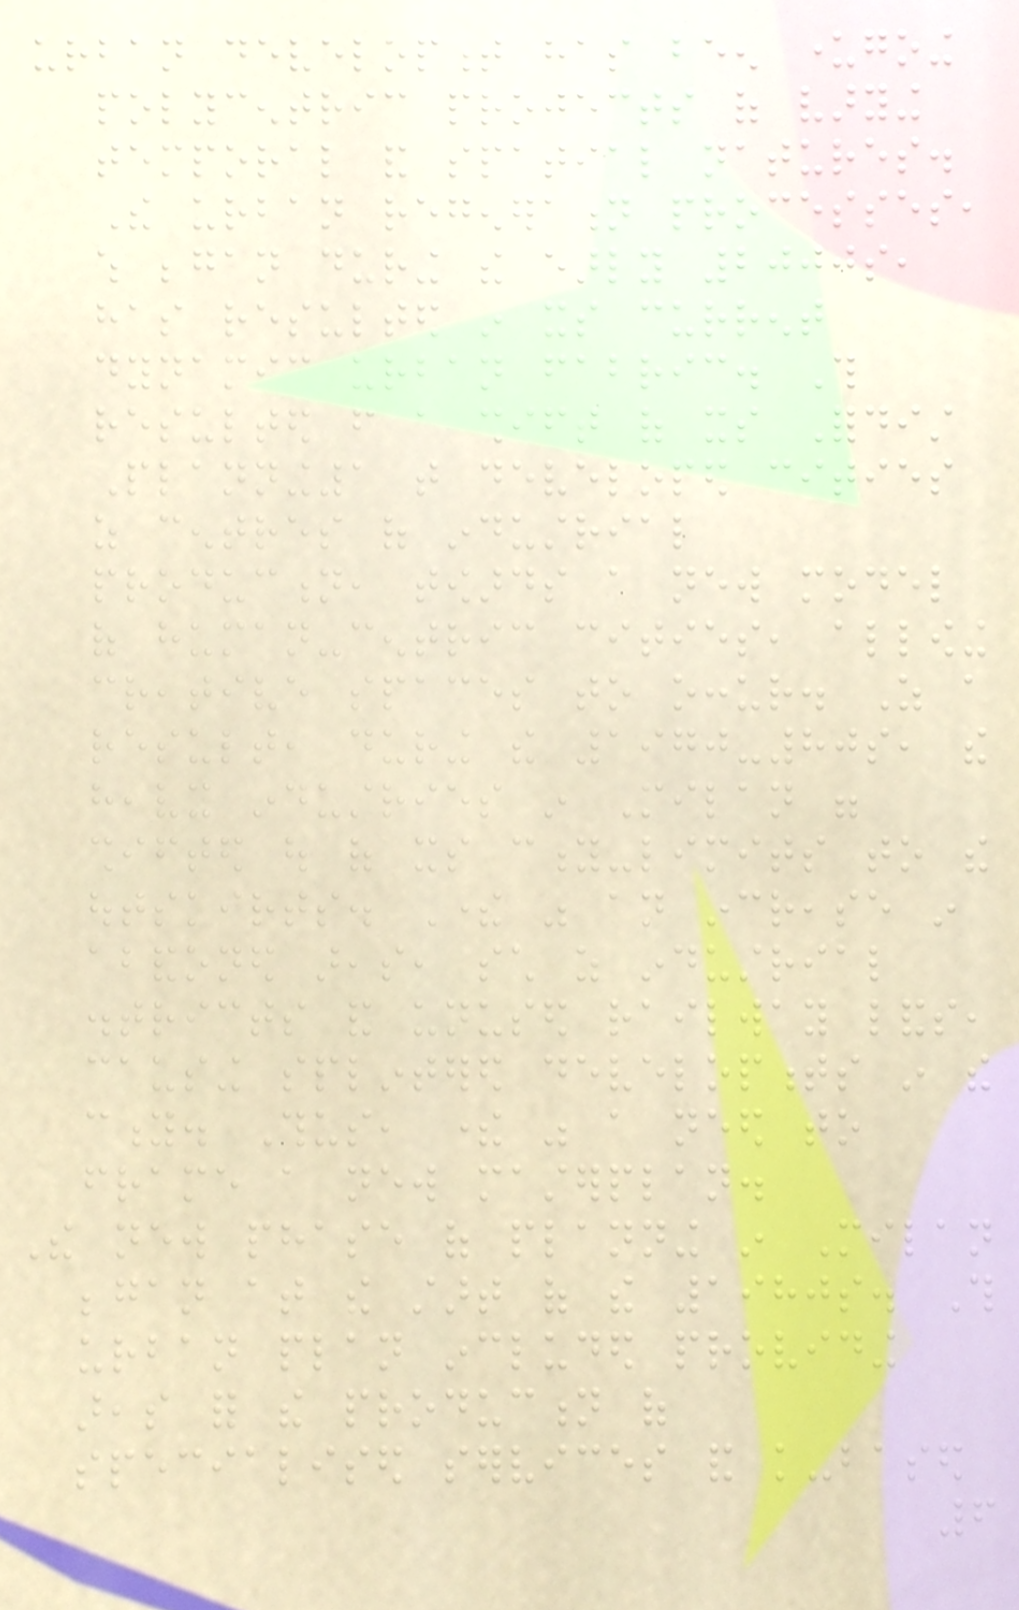urban development has been undergoing
polycentric projects of varying
temporal and spatial natures.
The urban regeneration processes,
which began during the early 2000s,
has resulted in its current
dynamic urban fabric. This
resulted from a shift of its Fordist
Planning1 that developed cities
as centres of industrial
production, towards a new model
of human-centric cities, allowing
creative spaces to occur. As a
result, during the 1970-80s, the
heavy industries in Milan were
shifted out of its city-limits to the
outskirts. There was an increase in
abandoned areas, such as industrial
districts and unused railway lands,
causing splintered developments in the
city. Thus, there was a need to
frame a new masterplan.
The new phase of planning in Milan
began at the start of the 1980s. This
urban plan included providing
areas for the production of
specialised services and knowledge-based
6
